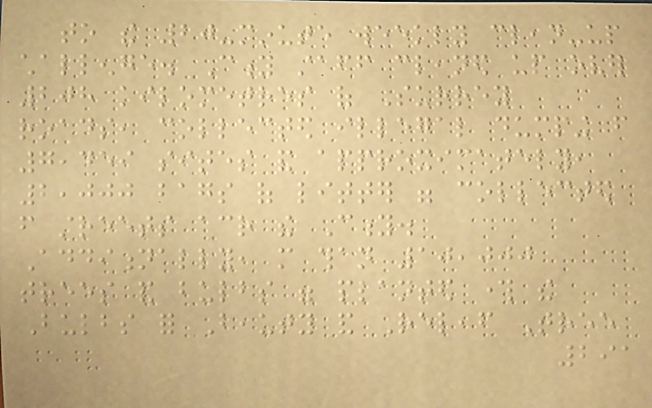to the 20-minute weekly clean-up
challenge. City staff cleaned up over
208 kilometres of Surrey
roads, collected illegal dumping from
7,459 sites and approximately,
2,000 bags of litter were collected
from streets across the City.
Additionally, more than 10,000
trees and bulbs were planted through the
Bulbs for Beauty and Releaf Tree
291
